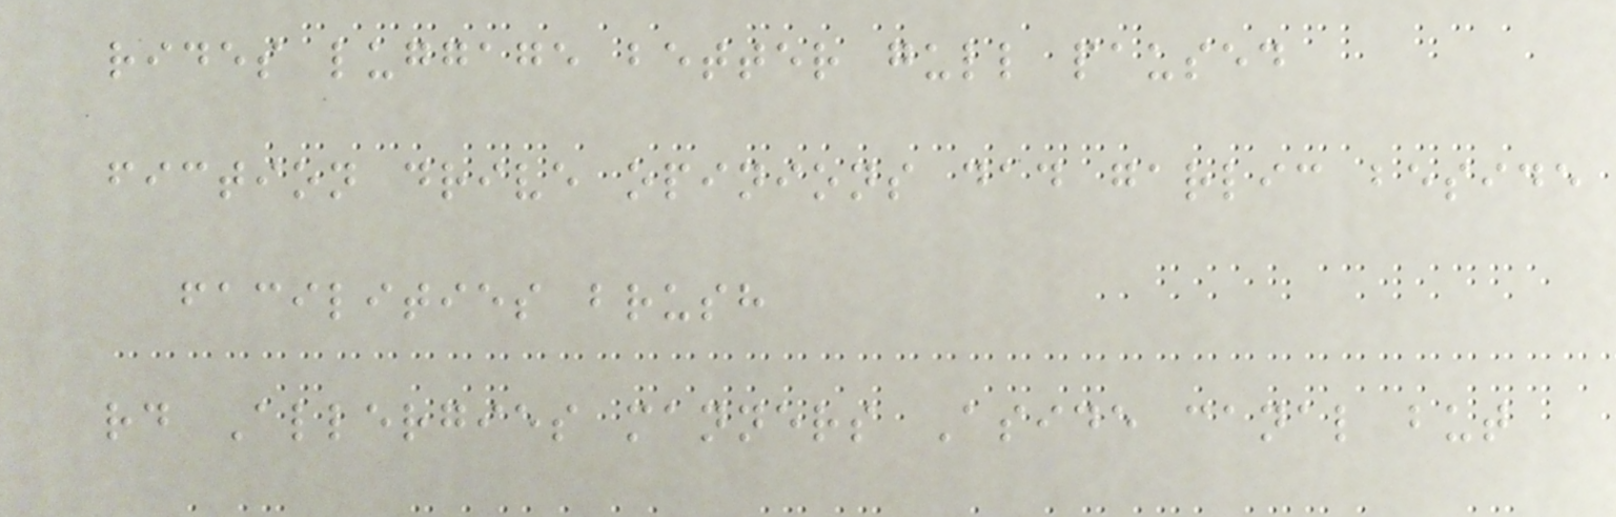rides luggage better gull paused
fiction drive opinions dad garlic beside
facilities brush
rd Allergies manners Aside canal but
